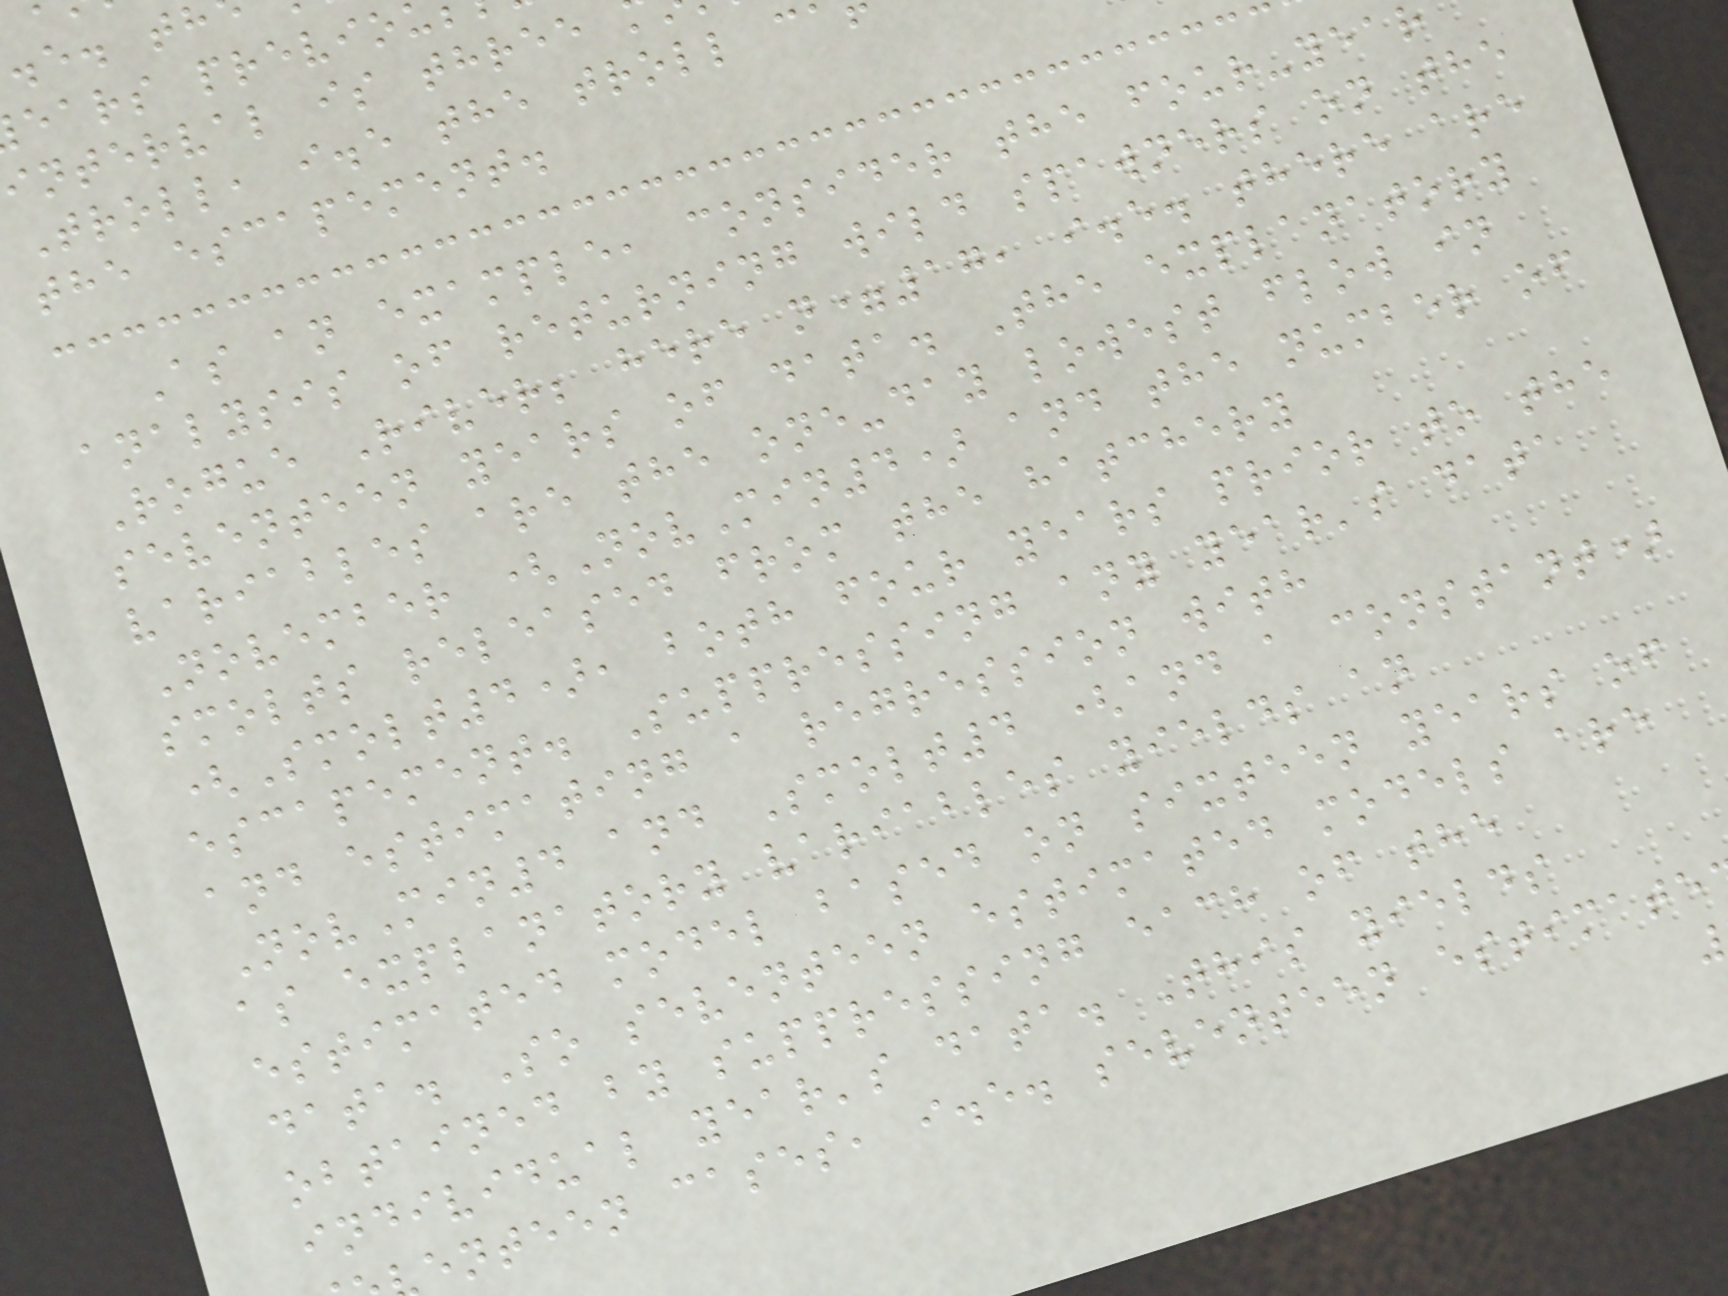ears previo
interval is three
Troll, i.e the troll c
the escapement.
As an example, consider the four-year
analysis of returning wild spawners on the
Rogue River; here n=17, i.e. there are
seventeen years of data. The explanatory
variables are the one-day lowest flow in
November (NovMin4) and the number of
smolts released from the hatchery
(Smolt4), both four years prior to the
escapement. Suppressing any year's data
and estimating a regression with
NovMin4 and Smolt4 (and a constant)
as explanatory variables yields an
estimated model based on sixteen years of
data. So seventeen estimated models are
obtained by suppressing each of the
individual year's data. This yields
enteen cases, i.e. seventeen estimate
